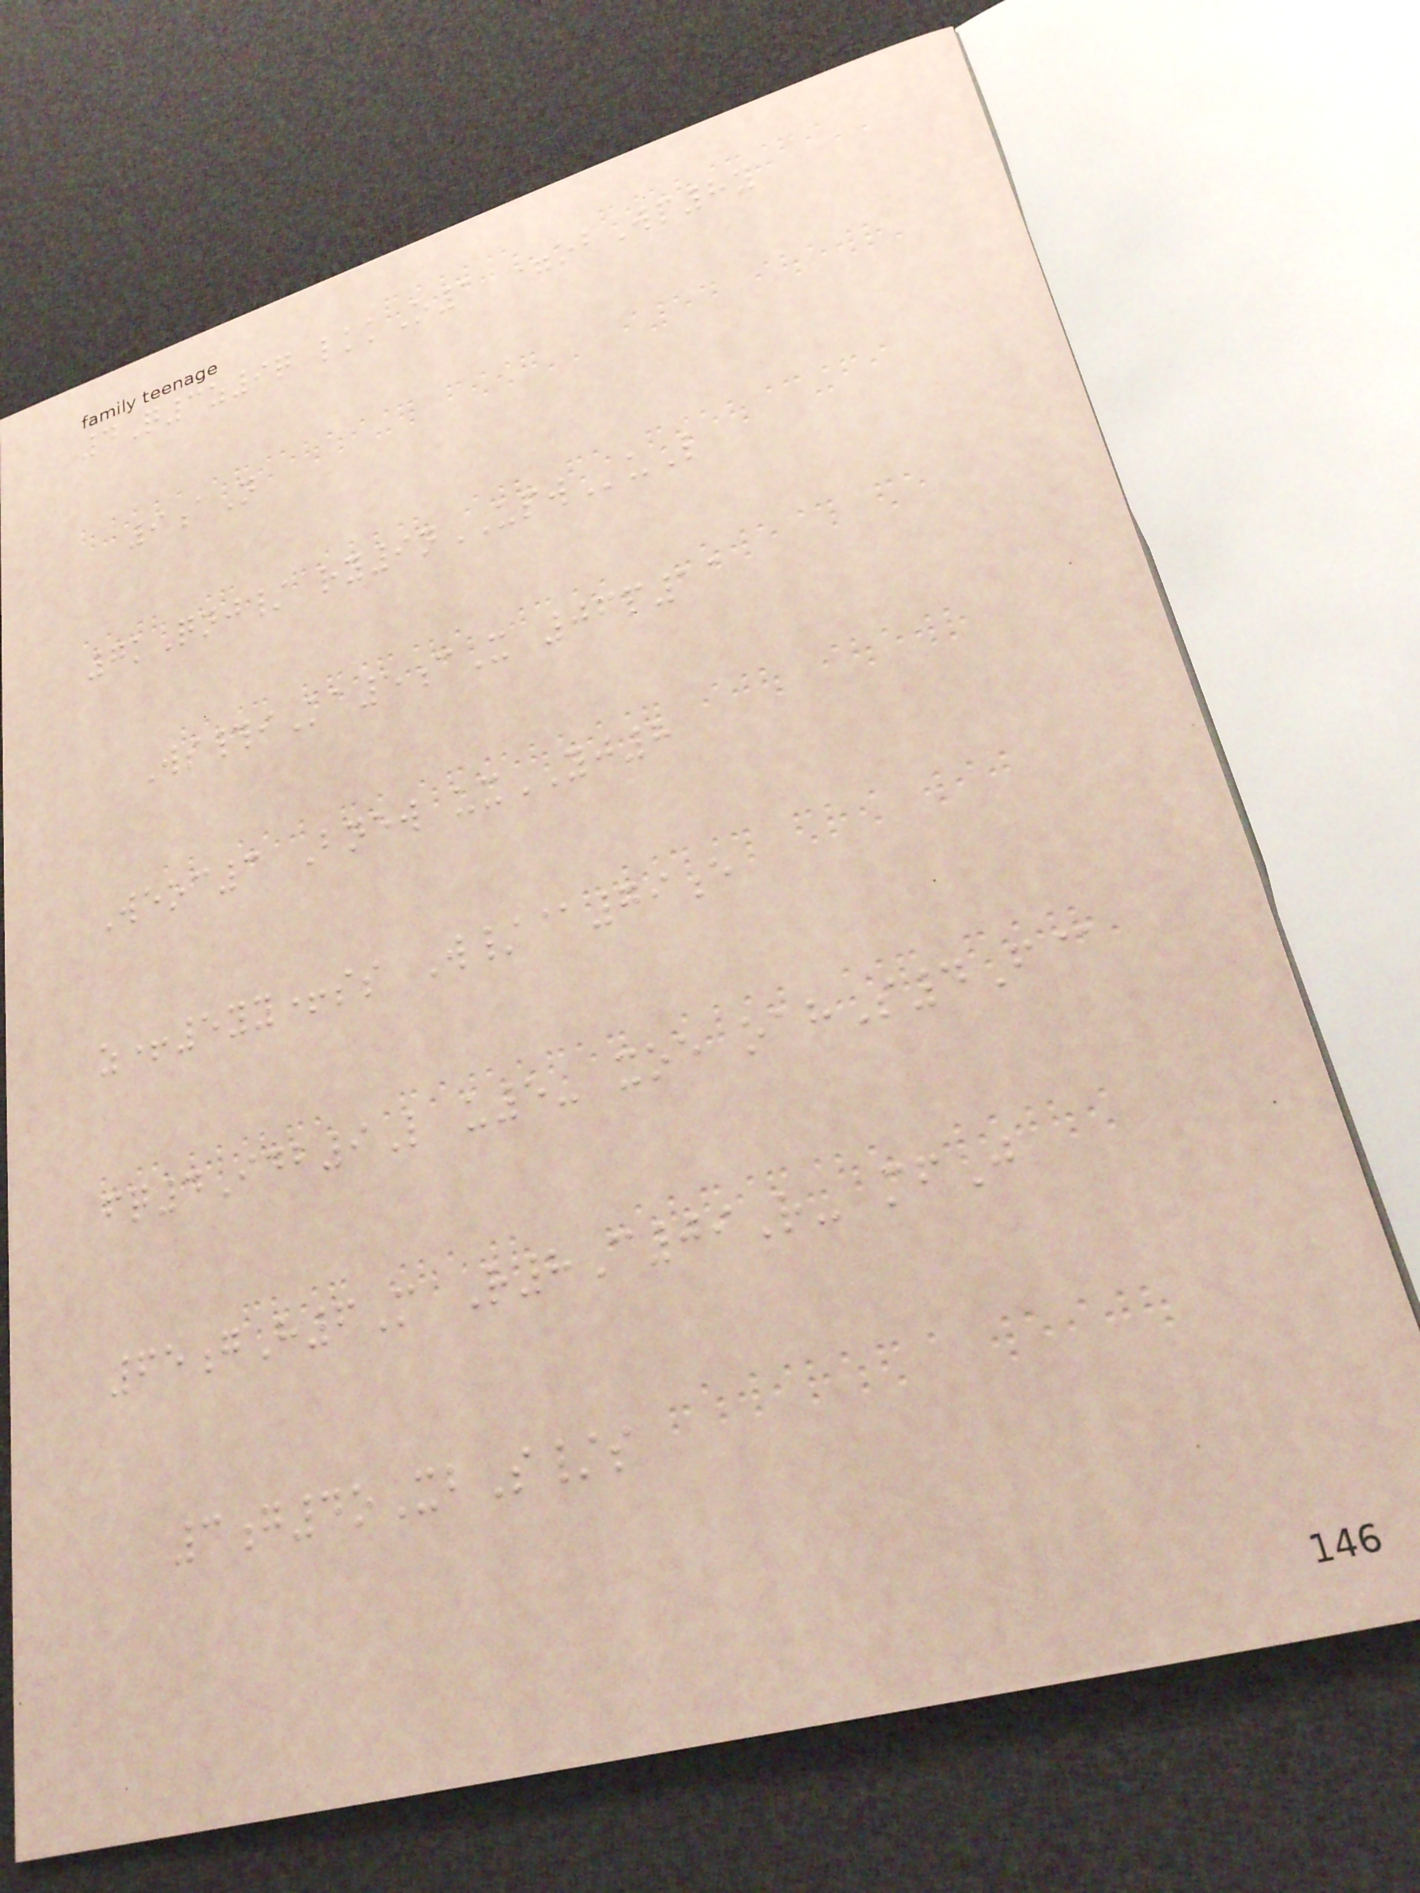4Q3z9q lkkO1 =obWp8y
9aN
7kQnj/ ry9nUPWuL
Ws#iKa5cX 06p11
Weoc3 Bnew uxYJ8
z+5yy+ss W/@79e
fq4Idb9L u5- xoe oahS4F@
65gH6M R8C09R- mfJ
3g4oXbS/s
